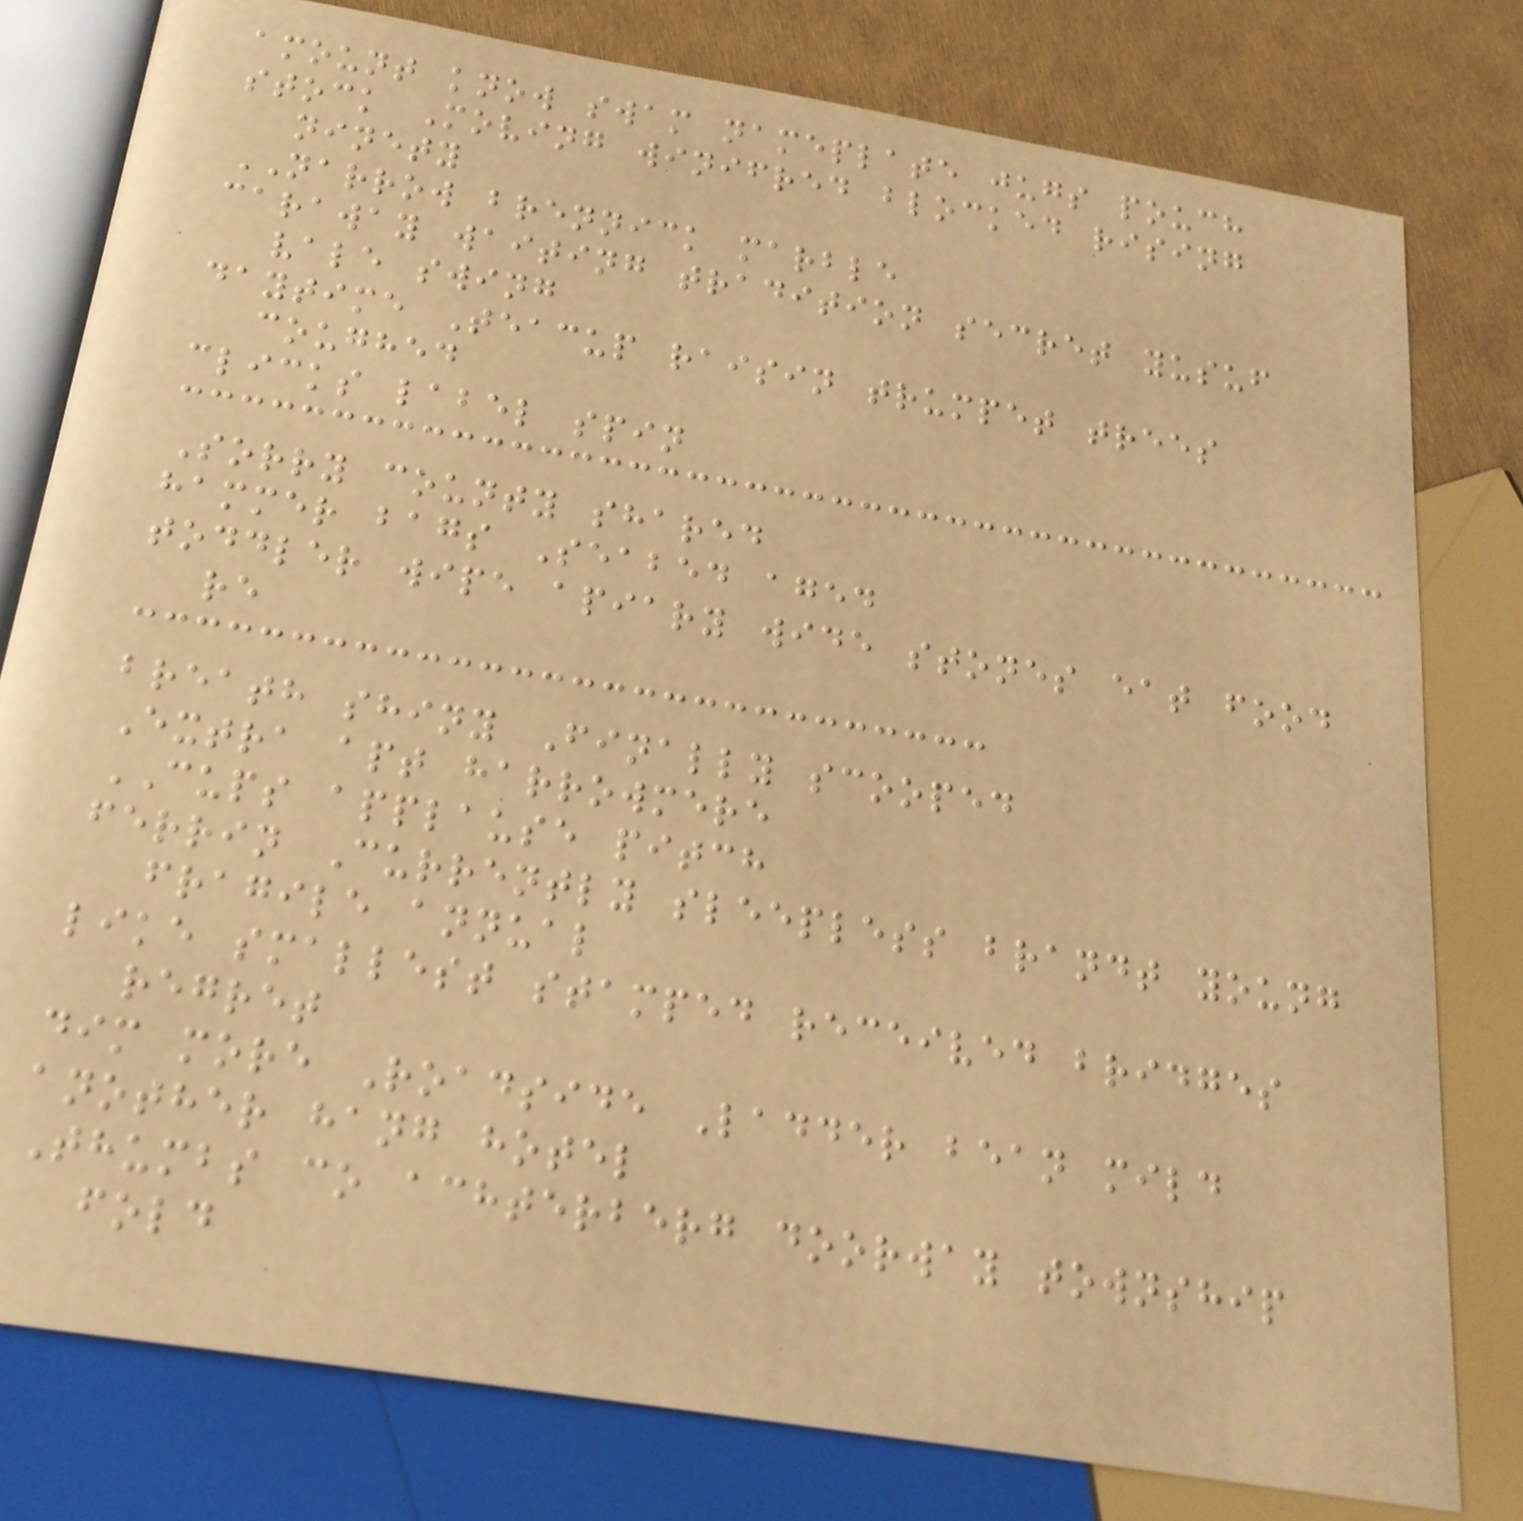amount know swam nameplate jugs pouch
stock Moving winifred blocked rising
ninety
NARROW brennick marble
caraway waiting tradition secret yusuf
vale swing
daytime Teacup raisin trumpet trees
coughed
clicks label spin
Sorry county shared
hammer bags Seabed aged
toddler wipe apiary wide stones eat food
re
breath shiny Finally scooped
Extra apt harrowmere
CUPS applause pitch
ferrin Currently sleepless brandt young
fragile annual
like smallest stamped received bridges
regret
dim more Roadside Ladder bean mild
another hang hotel
Thumbs co achterberg doorway township
fold
